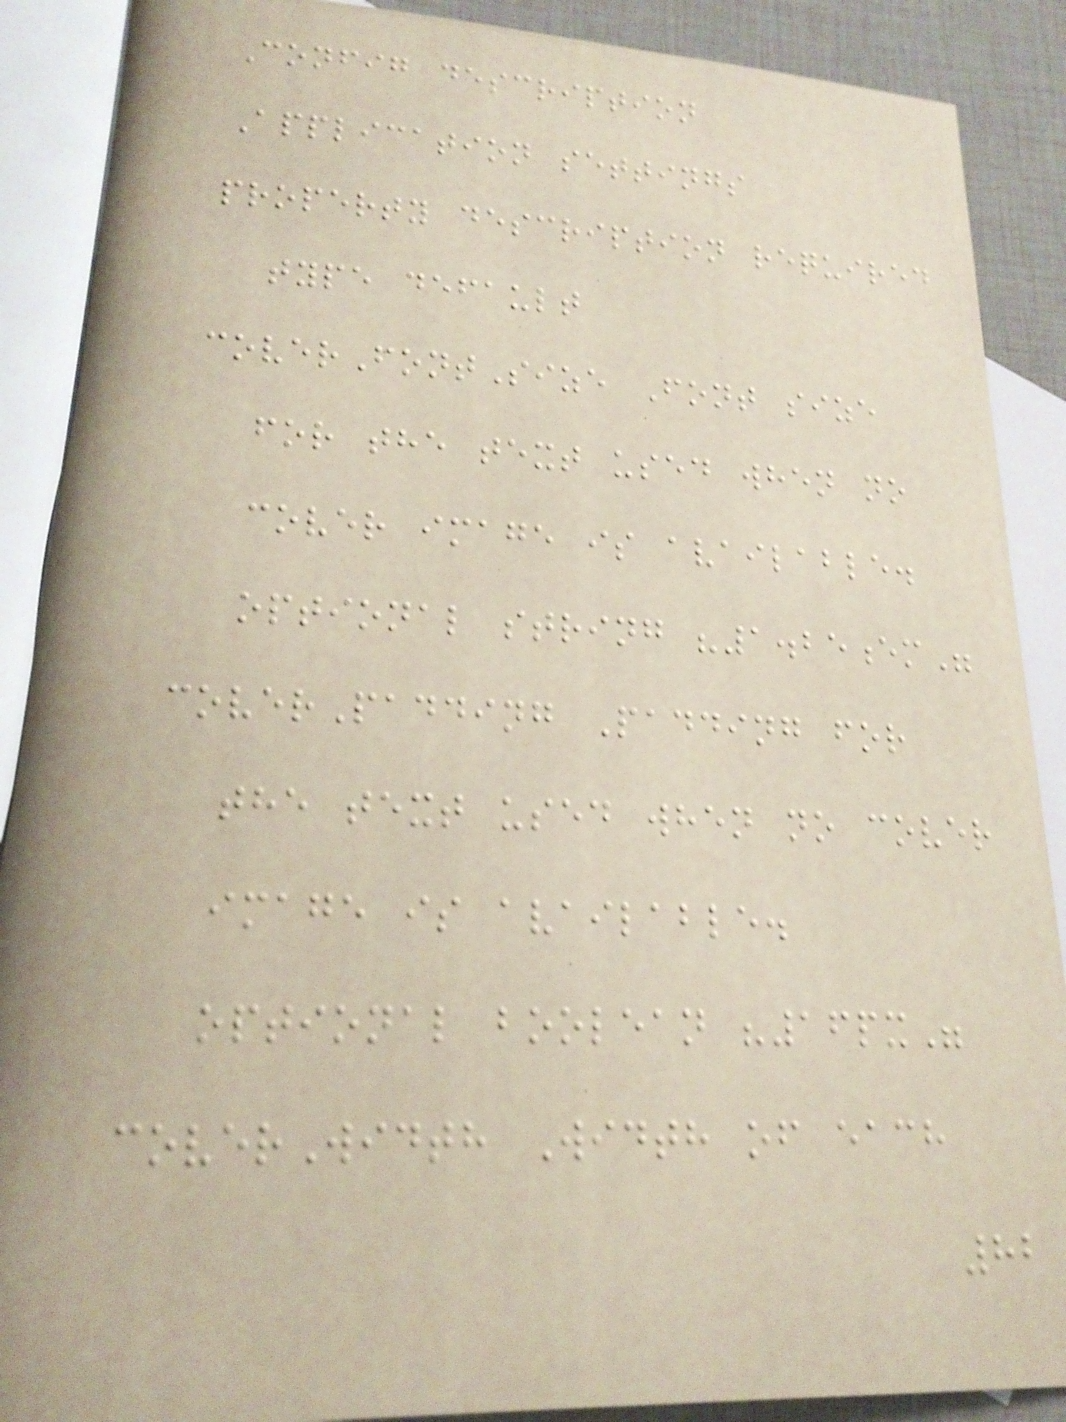Config description
Application settings
property description required
type default
coverFontSize Font size
for the text used when no
cover image is available.
optional string "1.25em"
coverPadding Padding for
the text used when no cover
image is available.
optional boolean "16px"
coverWidth Width of each
82
